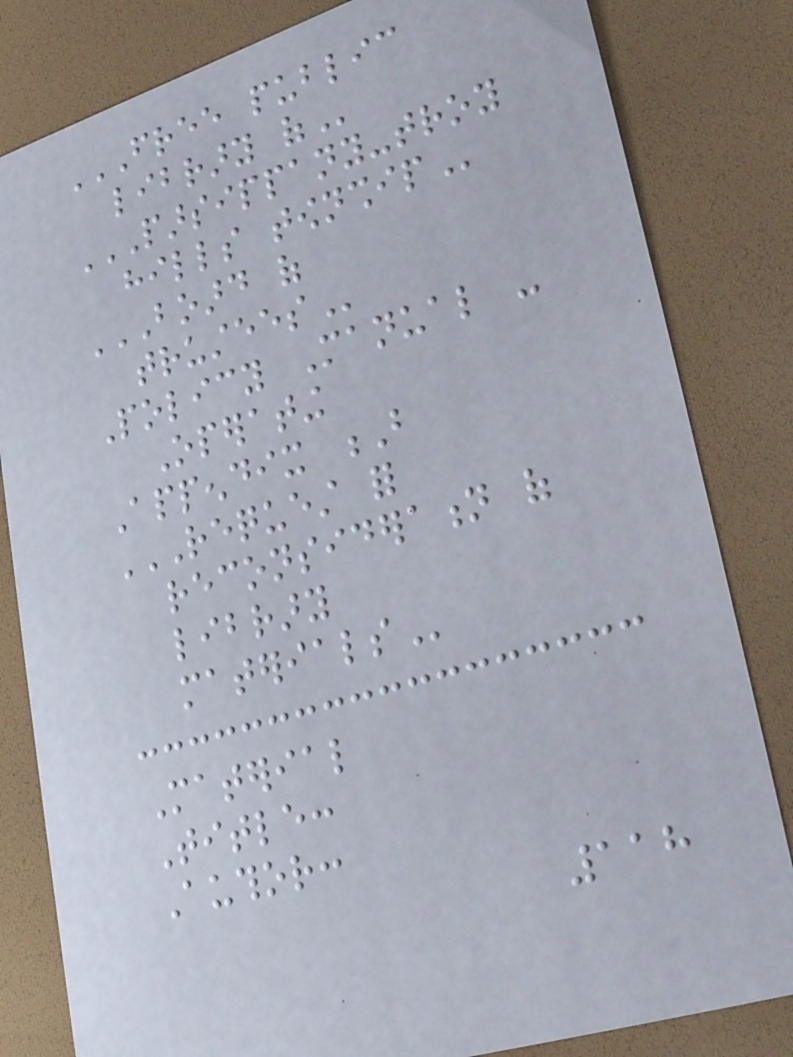FREE PUBLIC
LIBRARY OF
PARSIPPANY-TROY
HILLS TOWNSHIP
BOARD OF
TRUSTEES
Policy Manual -
Operating
Appendix B
REQUEST FOR
RECONSIDERATION OF
LIBRARY
MATERIALS
Material
Title:
Author:
118
